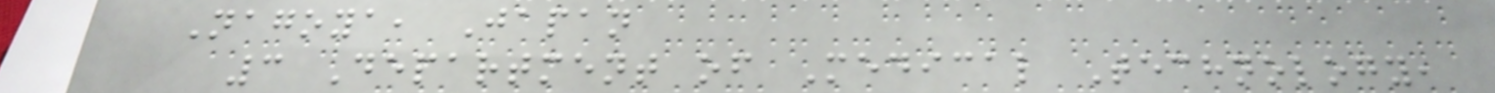Nagoya, Japan
3 Department of Medical Technology,
